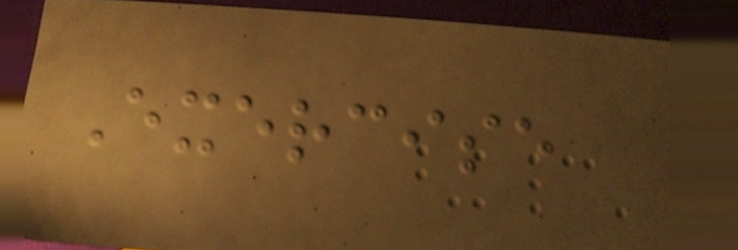Exercise
